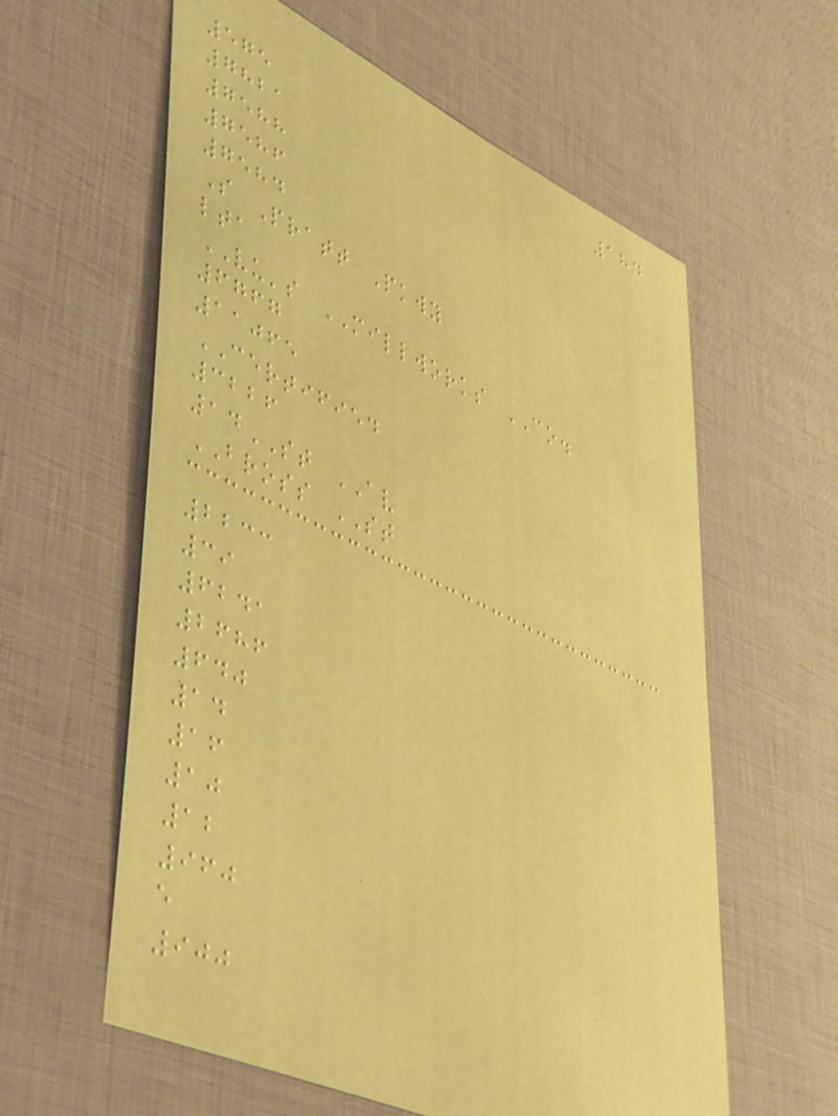184
575
7821
7588
7586
7584
S Pratt Pkwy
lta
VU's MILLWORKS CO.
6767
11065
CERTIFIED
3226
14ST AV
BROSS ST
2233
39
6241
2686
640
14
16
10
12
960
e
900
